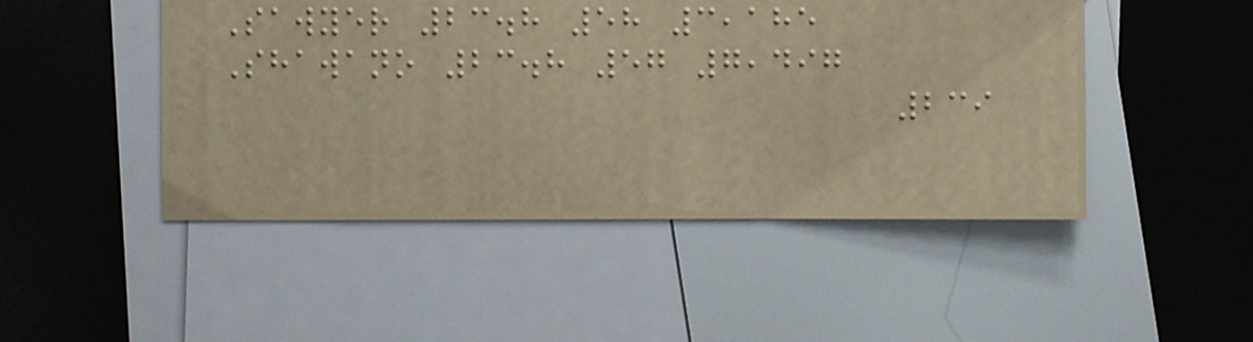Sawyer 23.8 58 3,185
Shawano 23.8 57 7,497
239
